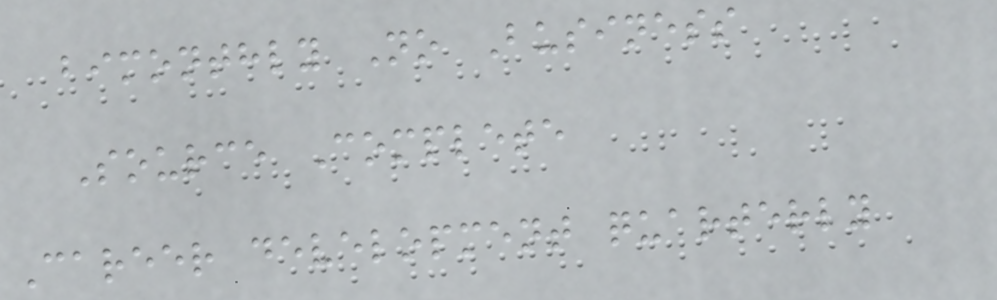bimonthly No Business
Source Complete
Career development quarterly
